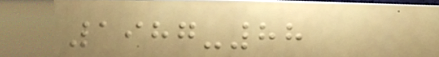1987-88
